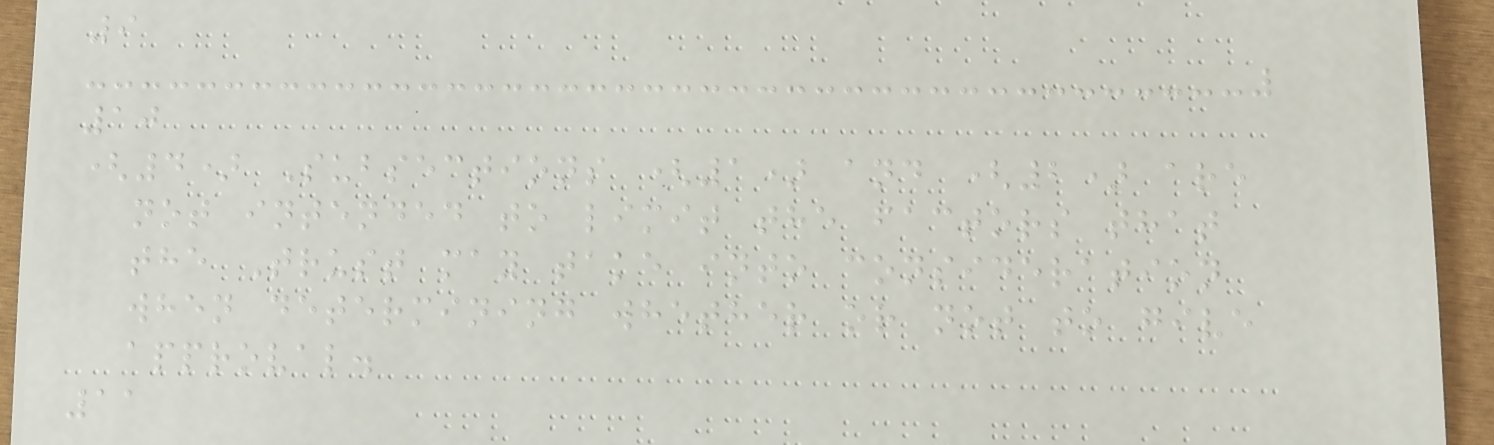9
10
(4) Subsections (1) and (2) are
not intended to limit the factors that
the Trust may take into consideration
when determining whether or not to give
approval.
11
